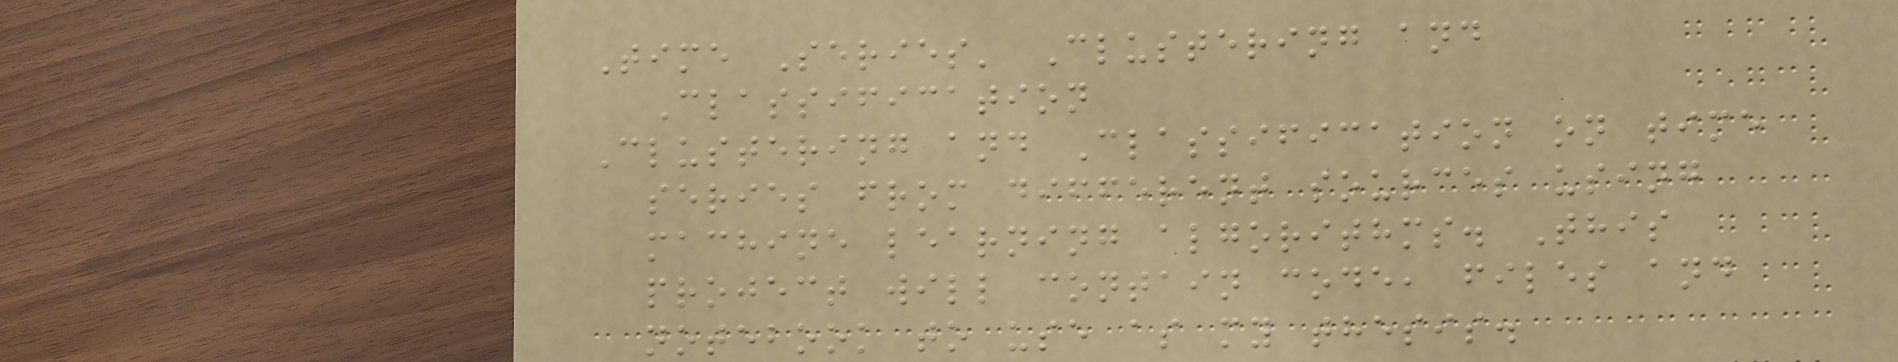Time Series' Clustering and
Classification
Clustering and Classification on time
series from different sources using
machine learning algorithms. This
project will contain code, files and
notebook to use as my thesis.
